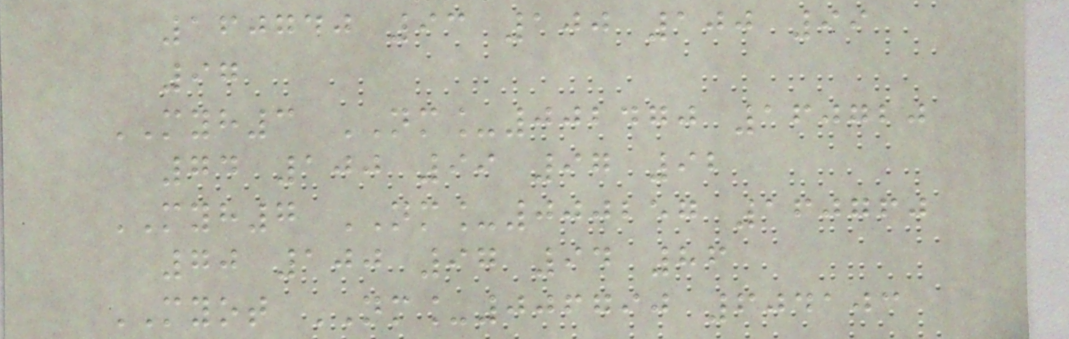160740 93 100 100 99
97
MYH3 NM_002470 160720
74 100 99 97 92
MYH7 NM_000257 160760
70 100 97 94 86
MYOT NM_006790 604103
